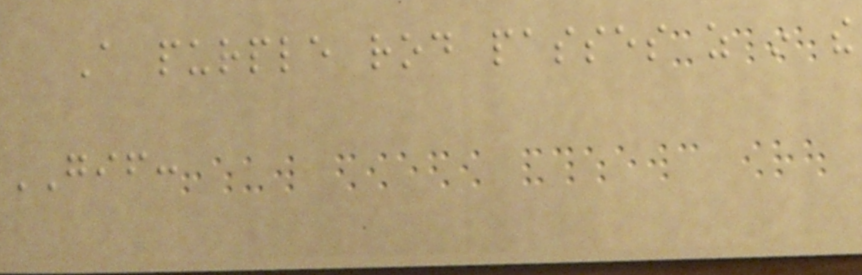A purple rod passes as in the
GIF:
